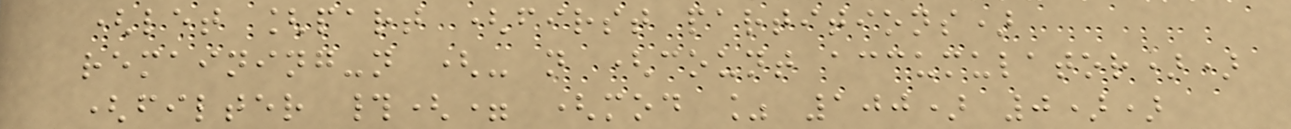(let [part (first partitions)
remaining-n (- n (count accumulator))
(filter #(= (mod % 100) 0))
